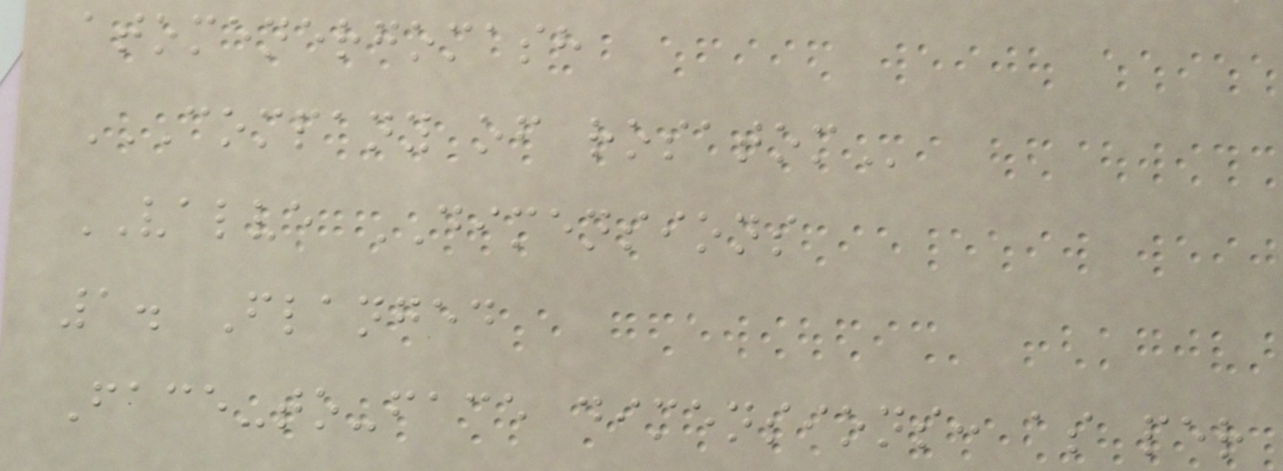atomenergomash
COMPANY OF ROSATOM
VALVE DIMENSIONS
1. Flanged
Face-to-face dimensions: as per
